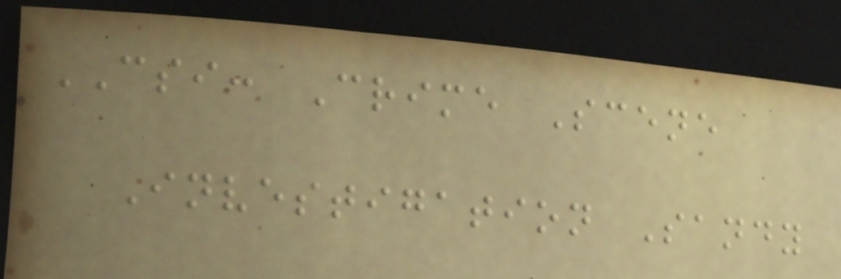CSI: Crime Scene
Investigation Sandy
